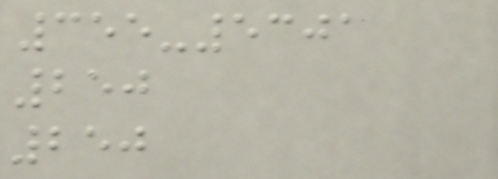355-5301
250
250
